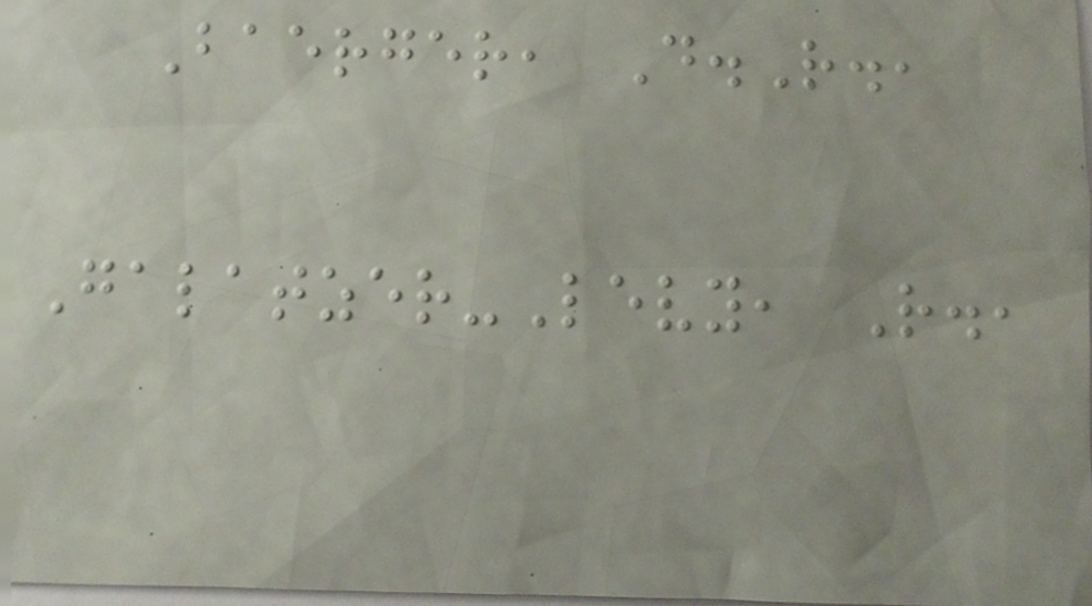Baerger, D.R.,
Galatzer-Levy, R.,
